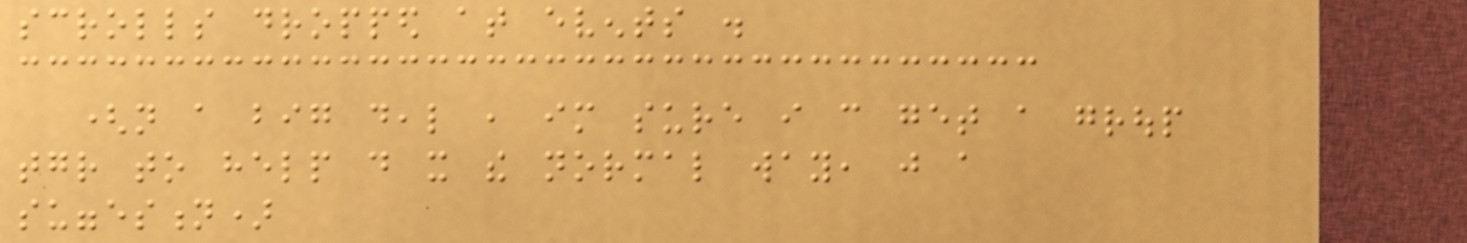scrolls dropped at events .
(not a big deal , im sure i can get a group
together to help do it the normal way, just a
suggestion)
